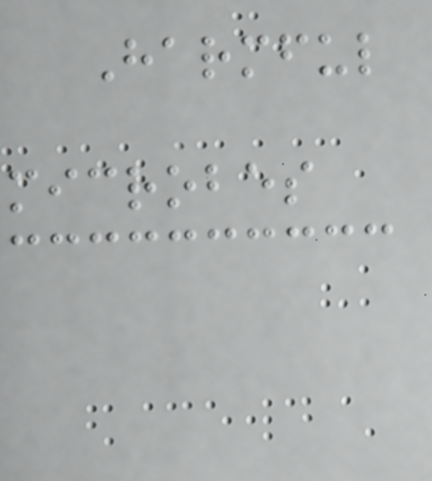Harmful
microbes
